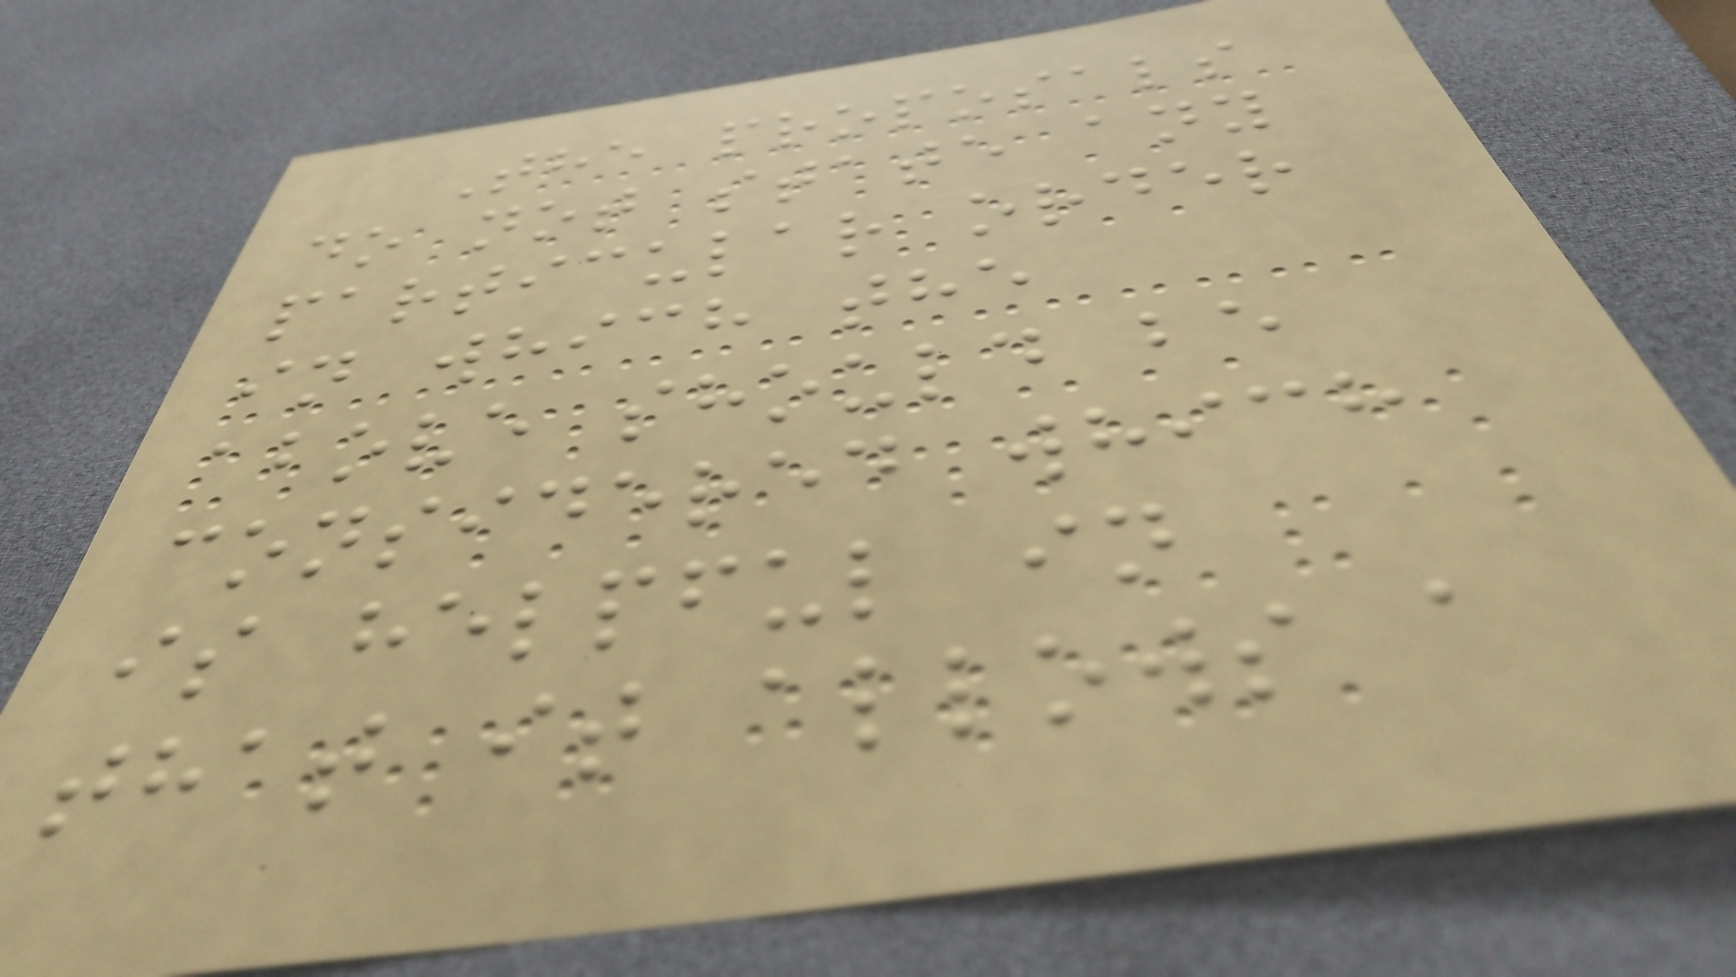The proposals
do not state any
particular order
in which the
above should be
considered which
is helpful in
that it allows a
